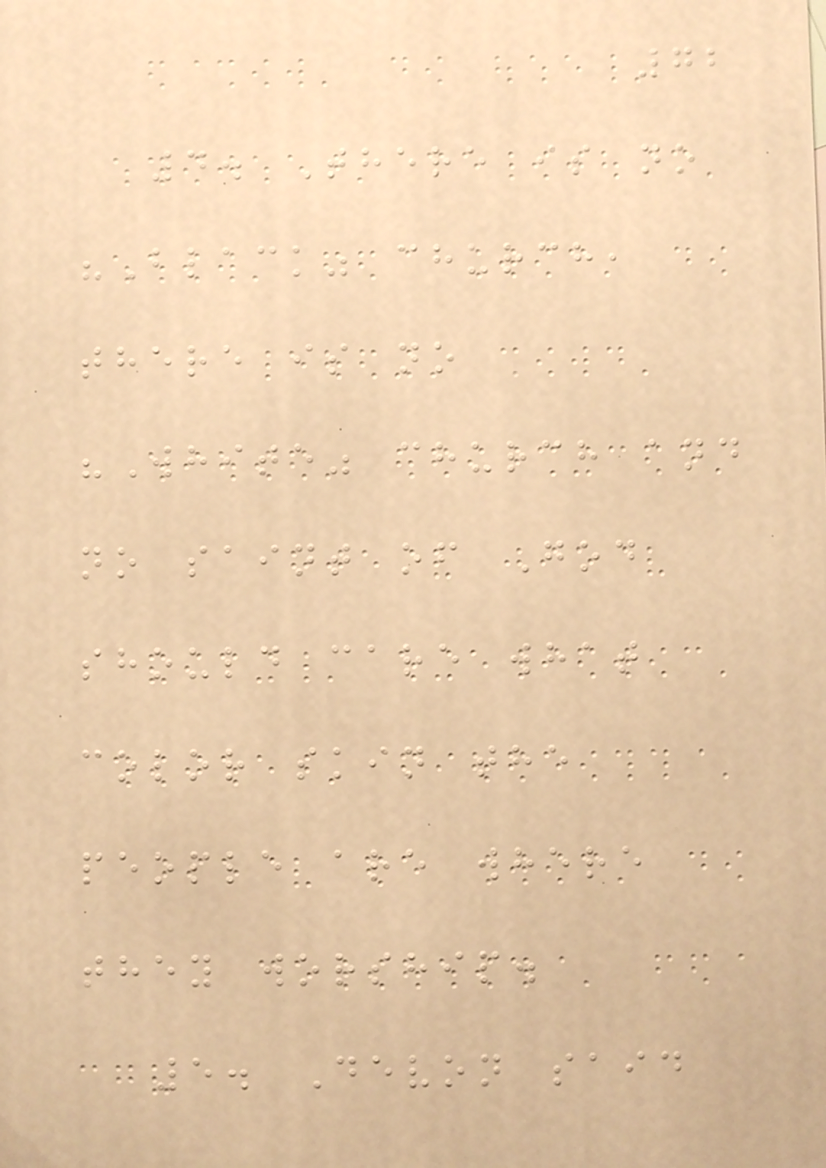72
4. There is no
"Black" church,
there is no
"White" church and
no saint of God
should care what
color skin the
people are where
they worship.
5. Devon said
